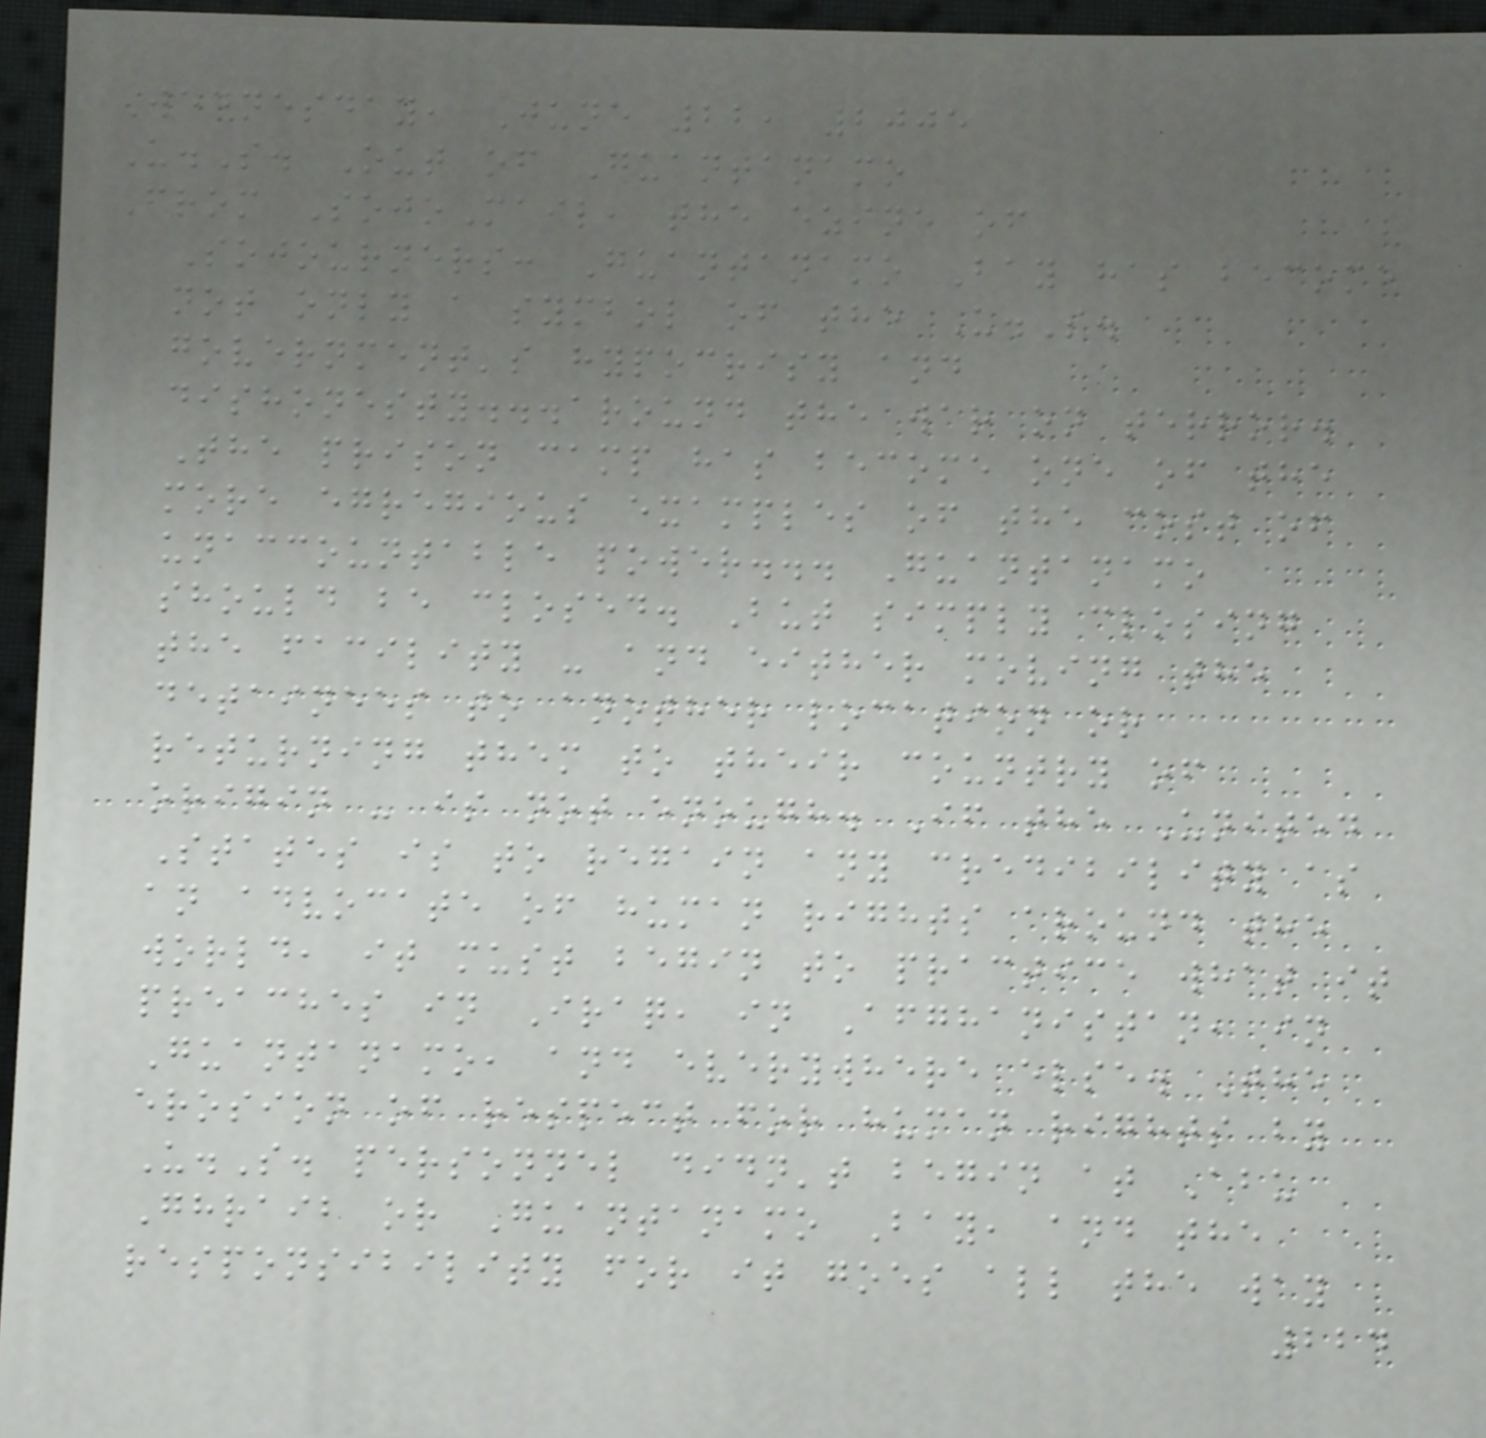Wednesday, June 22, 2005
U.S. Out of Guantanamo
From SojoMail, the ezine of
Sojourners: Guantanamo Bay has become
not only a symbol of the U.S.
government's hypocrisy and
dishonesty...around the war on terror.
The prison camp has become one of the
more egregious examples of the cost of
unaccountable power... Guantanamo
should be closed. But simply closing
the facility - and either moving the
detainees to another location or
returning them to their country of
origin - is not enough. If the United
States is to regain any credibility as
an advocate of human rights around the
world, it must begin to practice what it
preaches in Iraq, in Afghanistan, in
Guantanamo, and everywhere else. The
erosion of respect for human rights by
U.S. personnel didn't begin at Abu
Ghraib or Guantanamo Bay, and the
responsibility for it goes all the way
224
